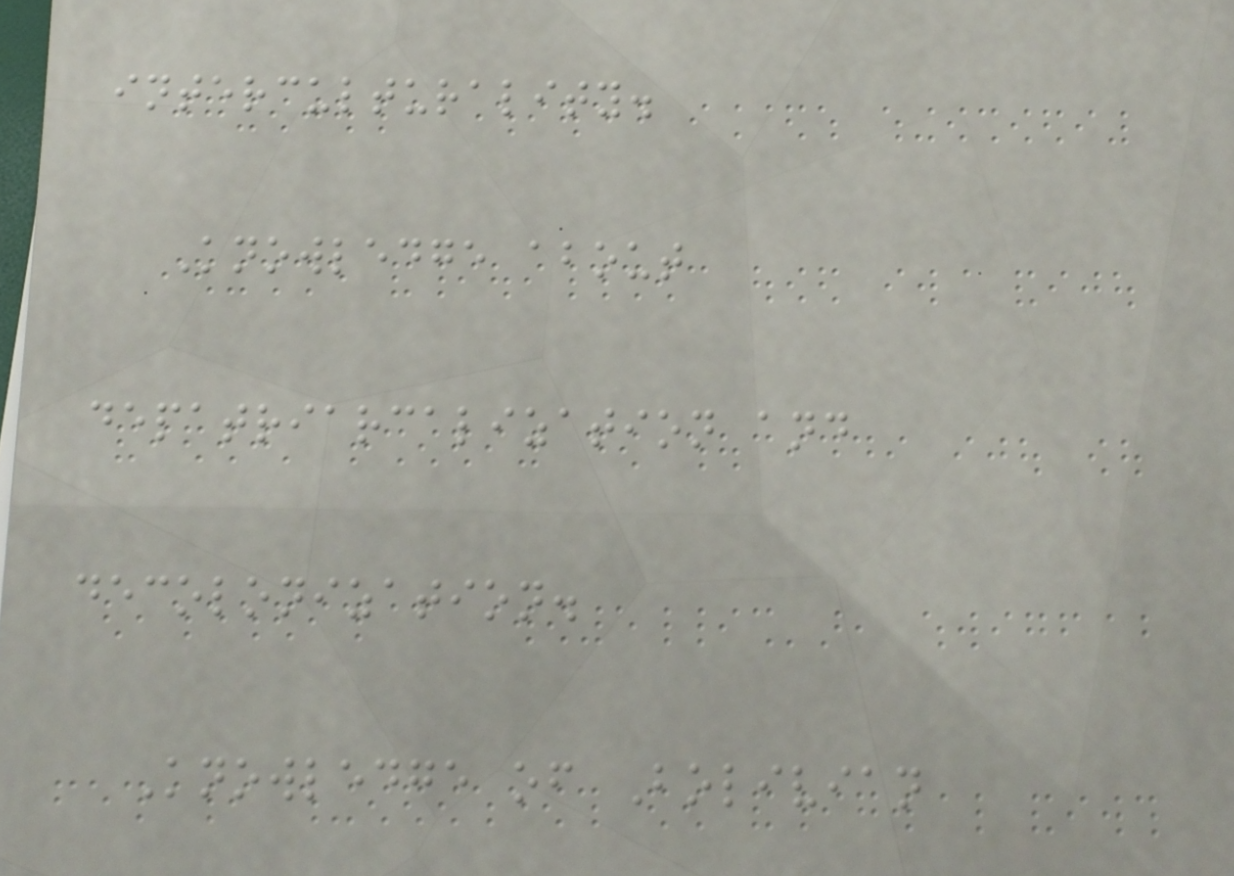interculturality.
Knowledge about
depatriarcalization and
decolonization.
Knowledge of Bolivian
